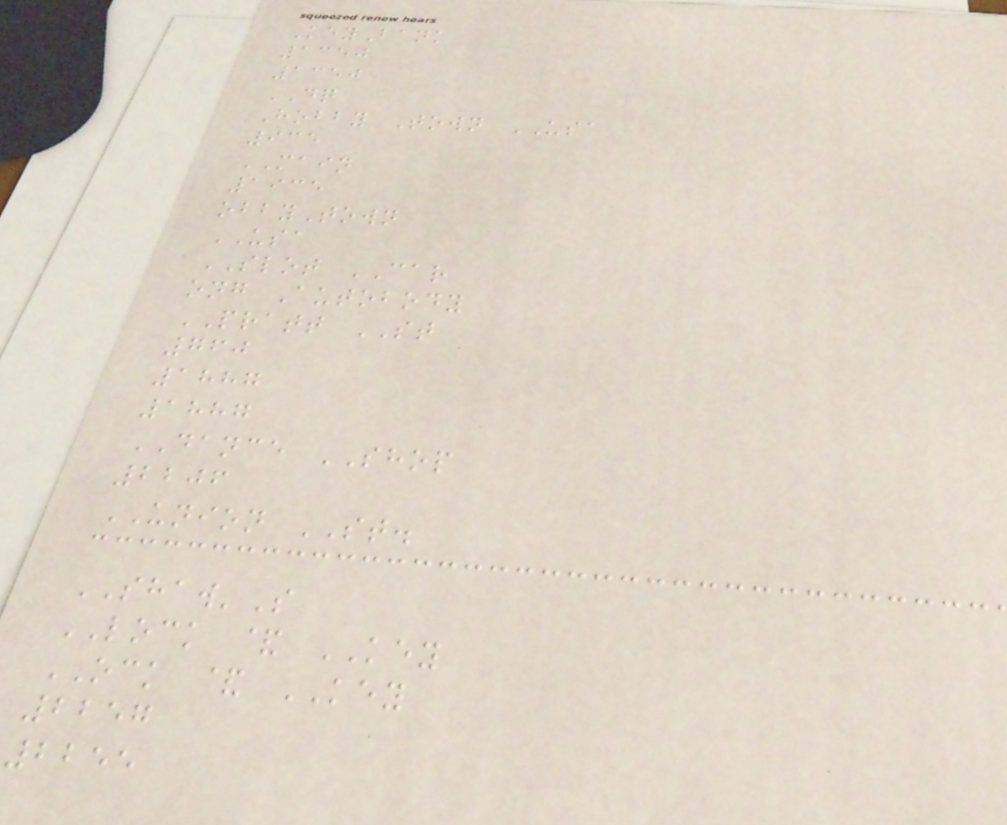KeyBank
1350
1350
DQ
Hobby Town USA
935
MAIN
1935
obbyTown
USA
SLOT CAR
ong Autobody
PRATT ST
760
1887
1887
DANCE SHOP
2206
UNION ST.
SHAW'S
LOCK & KEY
OCK & KEY
2257
2255
